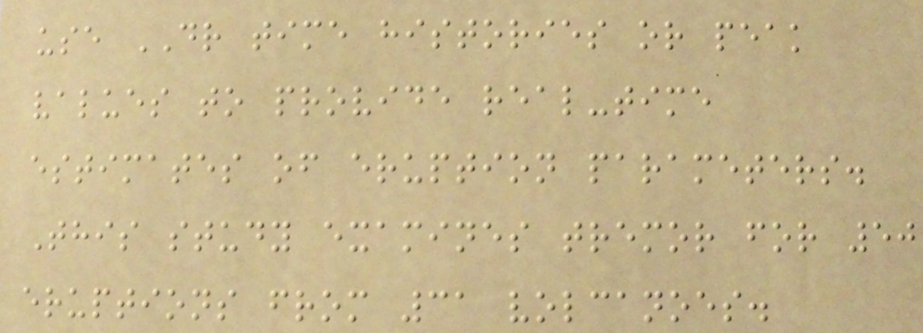use DR time histories or peak
values to provide real-time
estimates of eruption parameters.
This study examines tremor for 50
eruptions from 31 volcanoes.
